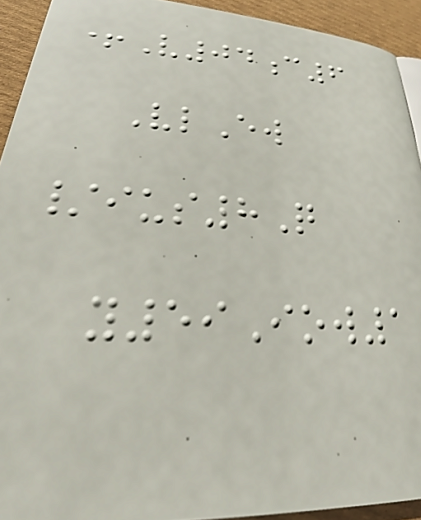+V04c6
VlEw
/ius8Q
y59Iow1
